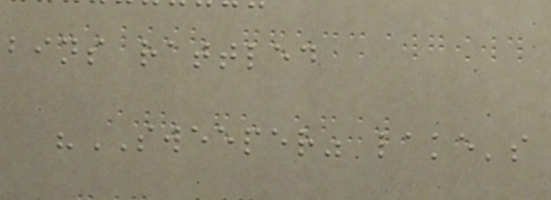bins rattled
"SWEEPER" lake's
